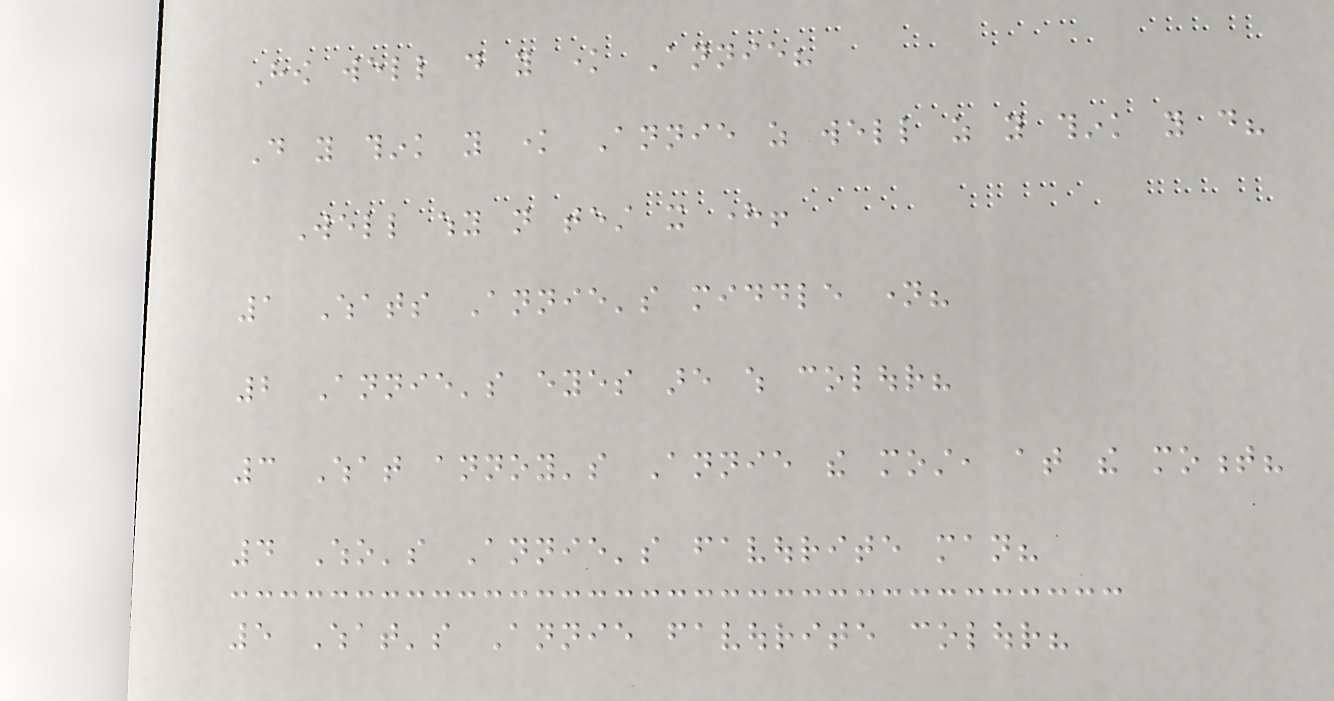How well do you know Annie?
Do you think you know Annie as well as you think you do?
Well why not test it here!
1 Whats Annie's middle name?
2 Annie's eyes are which colour?
3 What annoy's Annie the most, at the moment?
4 Who's Annie's favourite man?
5 What's Annie favourite colour?
